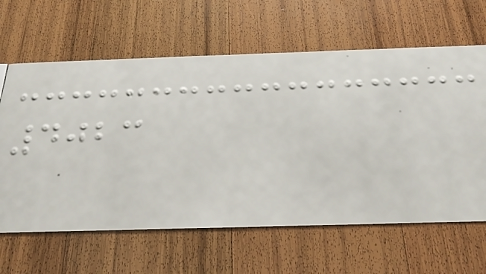4023
